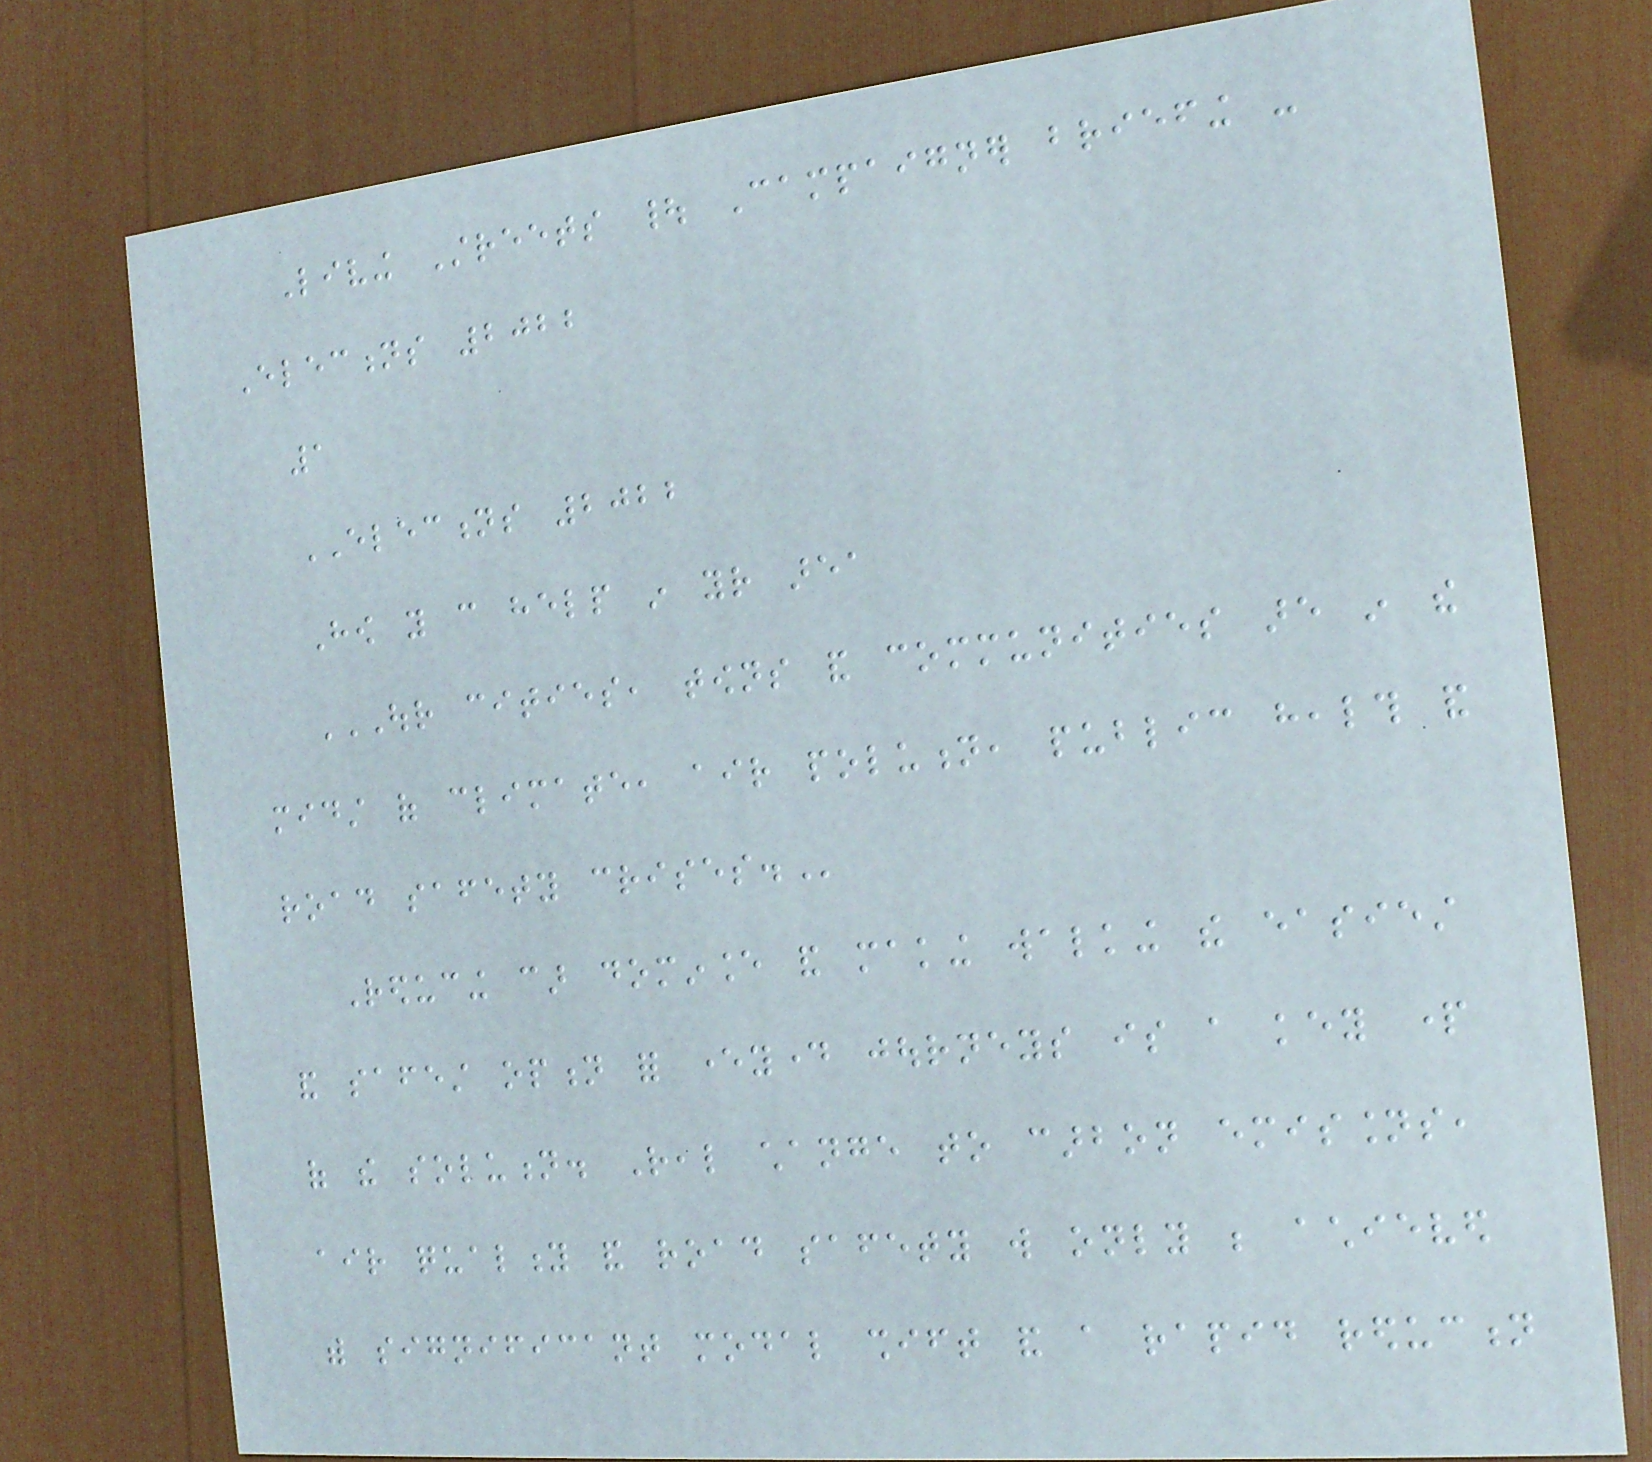Living Streets | Campaigner briefing -
Elections 2022
1
ELECTIONS 2022
How you can help in your area
OUR CITIES, TOWNS AND COMMUNITIES ARE IN THE
MIDST OF CLIMATE, AIR POLUTION, PUBLIC HEALTH AND
ROAD SAFETY CRISES.
Reducing car dominance and making walking the easiest
and safest option for everyday journeys is a key part
of the solution. Real change to carbon emissions,
air quality and road safety will only be achieved
with significant modal shift and a rapid reduction
